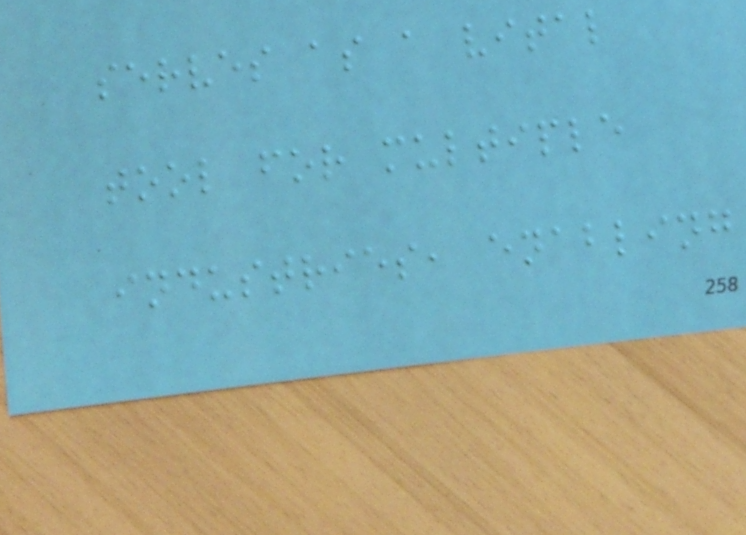serves as a vital
tool for multiple
industries, enabling
